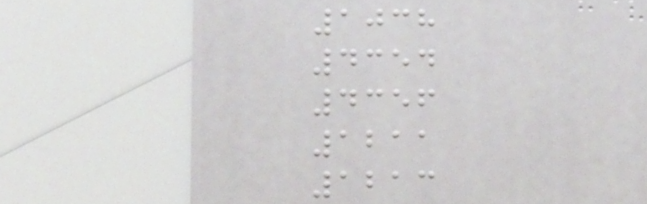1038
4354
4356
1211
1213
